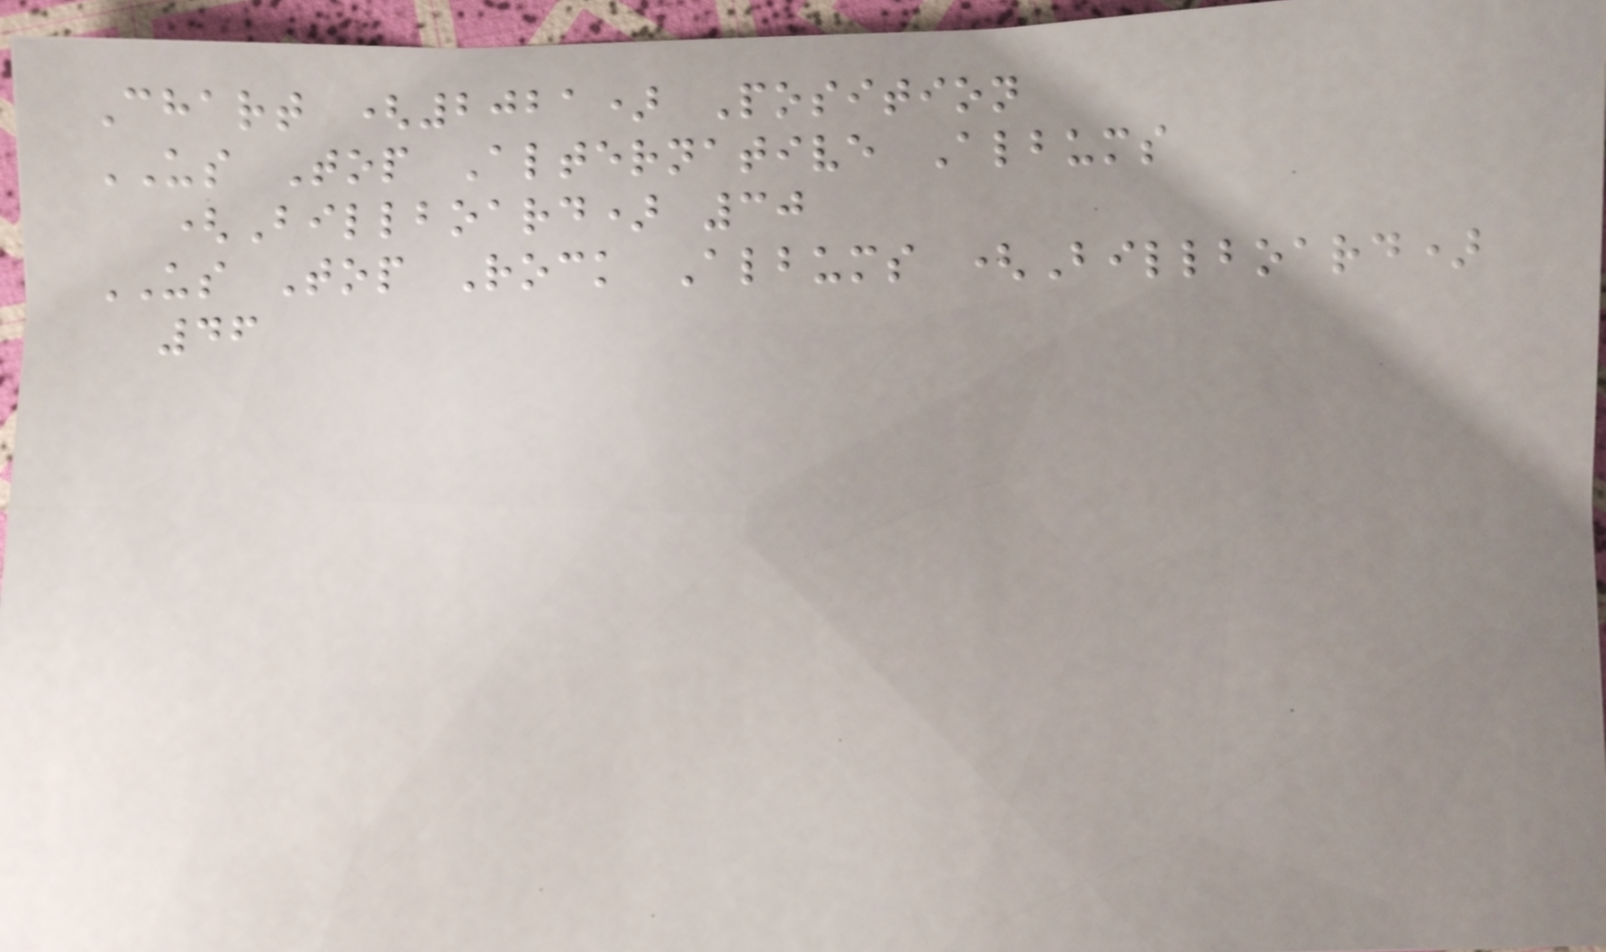Chart (2021) Position
US Top Alternative Albums
(Billboard) 30
US Top Rock Albums (Billboard)
46
